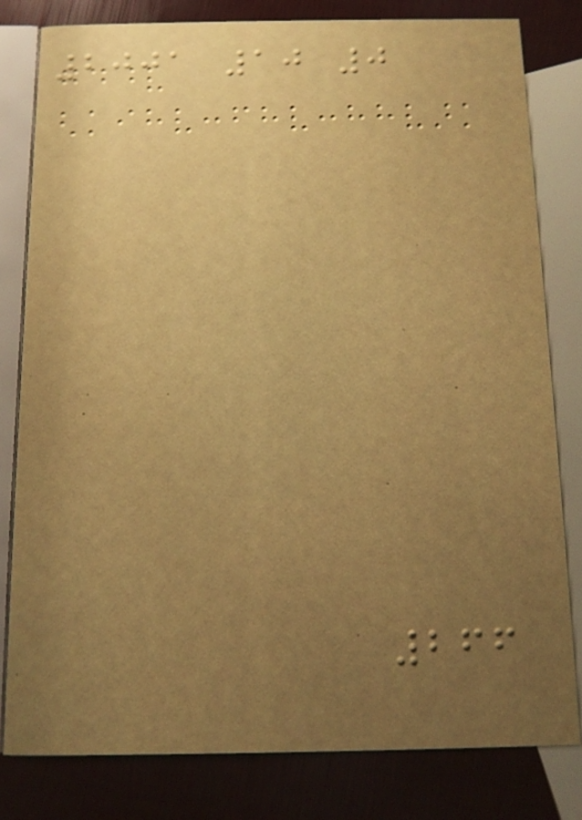2001 10 0
266
